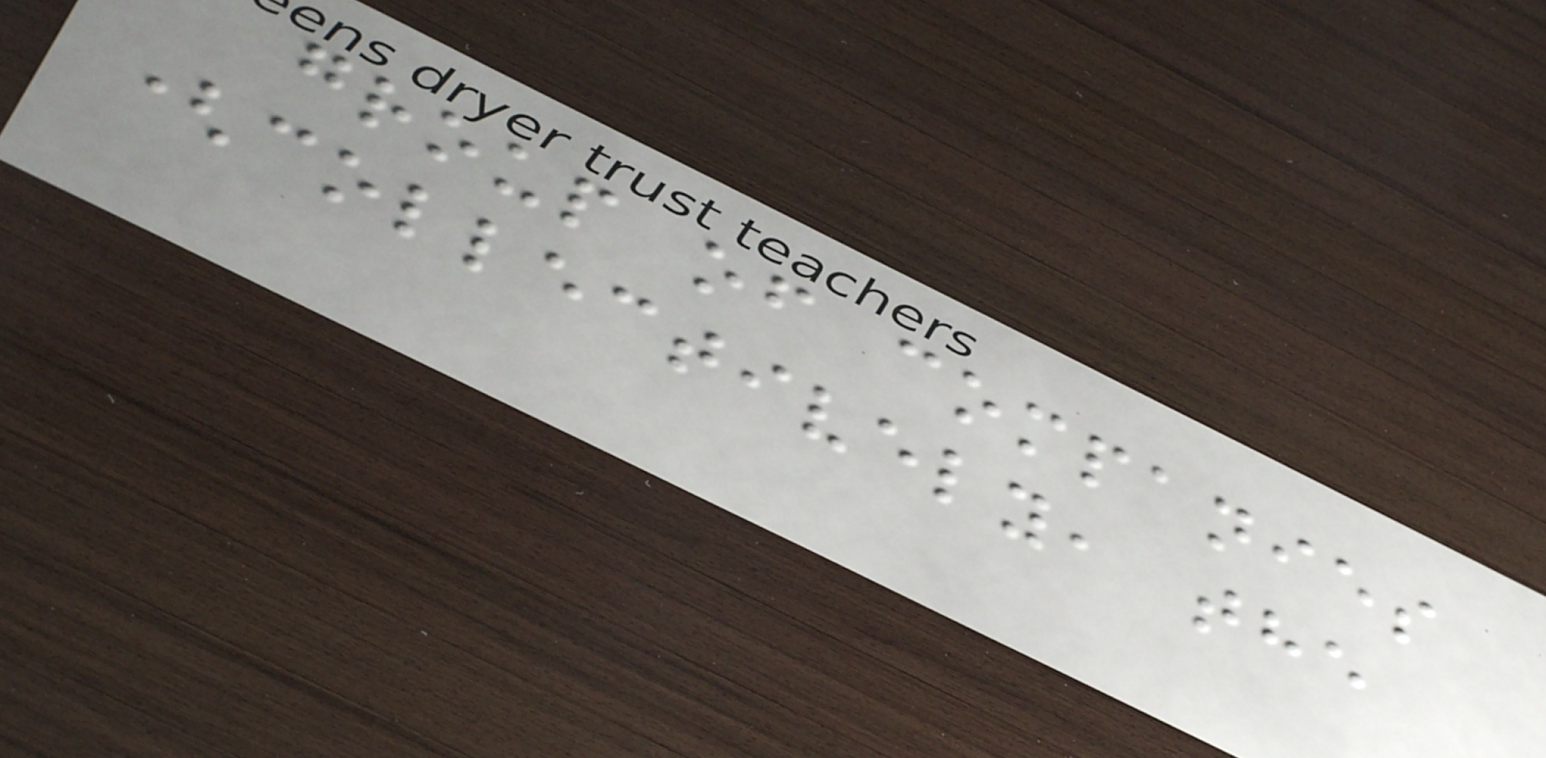group of companies
(collectively, the
